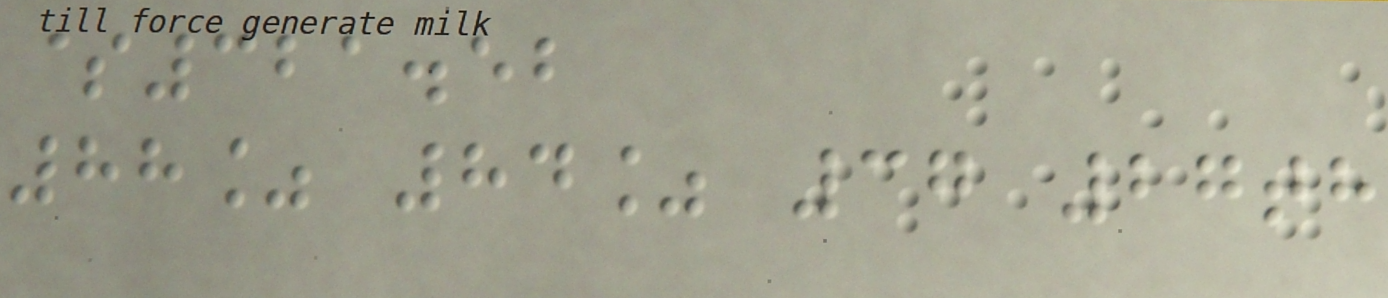$321.52
88% 84% 37 27th
